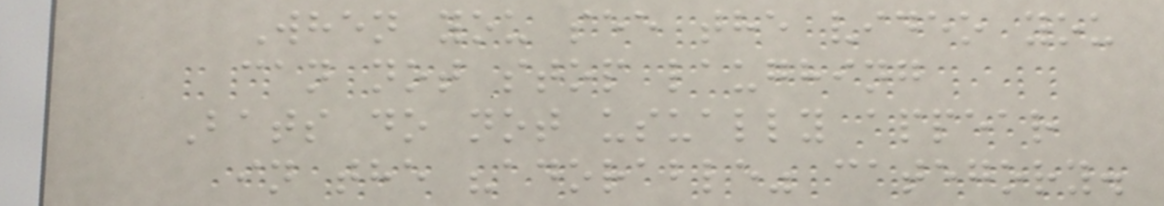When you see the video you
can not stop laughing
Bats do not usually appear
in the "adorable" category.
